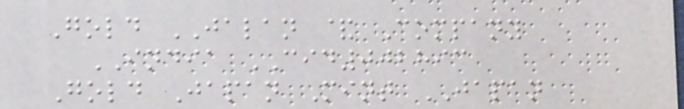Gold JALAN & Company
INDIA CID002893
Gold Japan Mint JAPAN
